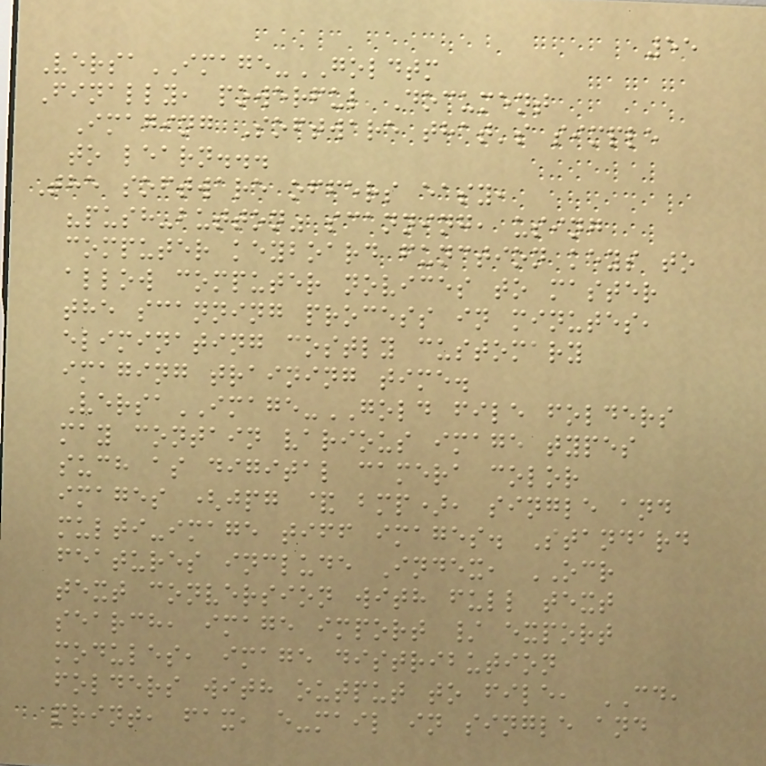55
VersaIMAGE-GOLDTM
Finally, powerful Document
Imaging Software that's simple
to learn...
The software offers easy,
"push-button" scanning, using
computer keyboard function keys to
allow computer novices to master
the scanning process in minutes,
eliminating costly customary
imaging training time.
VersaIMAGE-GOLD file folders
may contain various image types
such as digital camera color
images (jpg & bmp), single and
multi-image tiff images. Standard
features include Index, OCR
text conversion with full text
search, image import / export
modules, image distribution
folders with output to file, CD,
print, fax, e-mail in single and
